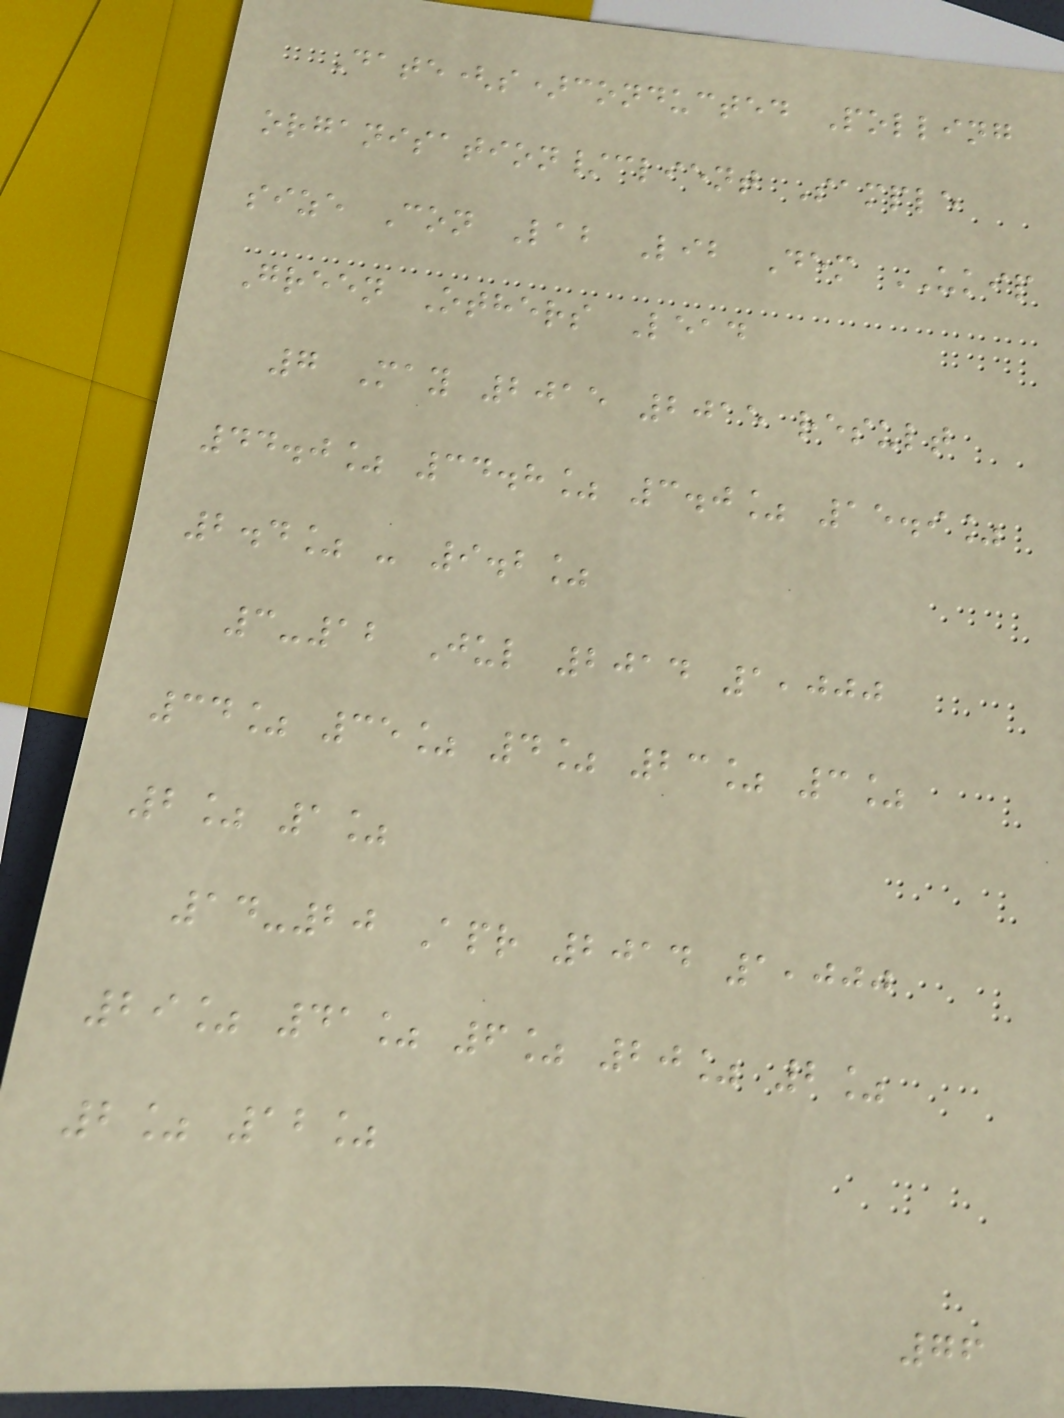Date(s)conducted Polling
organisation/client Sample
size Con Lab Lib Dem UKIP
Green Others Lead
7 May 2015 2015 result
44.0% 34.8% 3.0% 15.9%
2.4% - 9.2%
3-12 Jul 2014 1,000
34% 35% 4% 23% 3%
2% 1%
14-20 Apr 2014 1,000
29% 41% 6% 20% 2%
2% 12%
76
